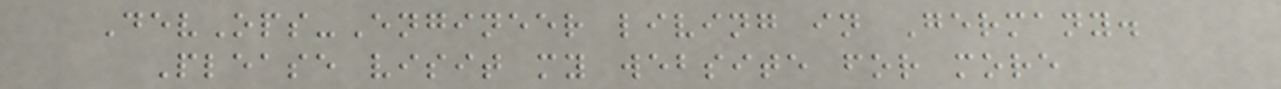DevOps-Engineer living in Germany.
Please visit my website for more
